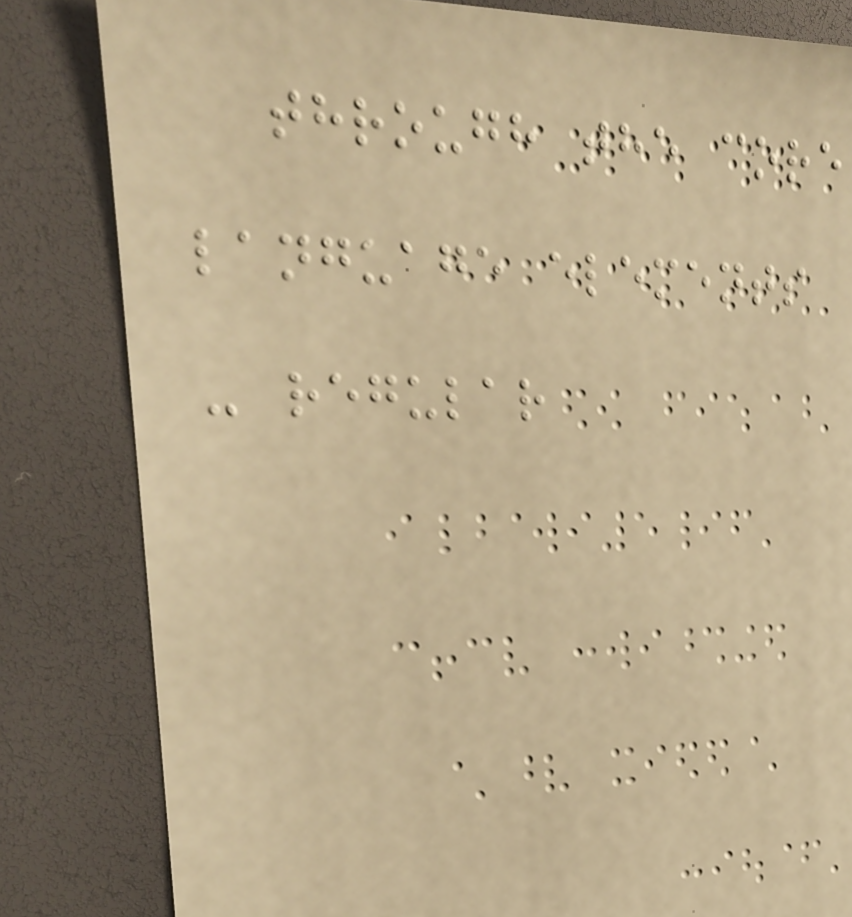through the core
language elements
- regular
